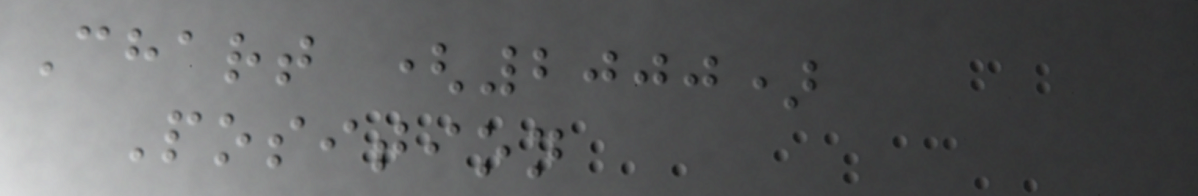Chart (2000)
Position
